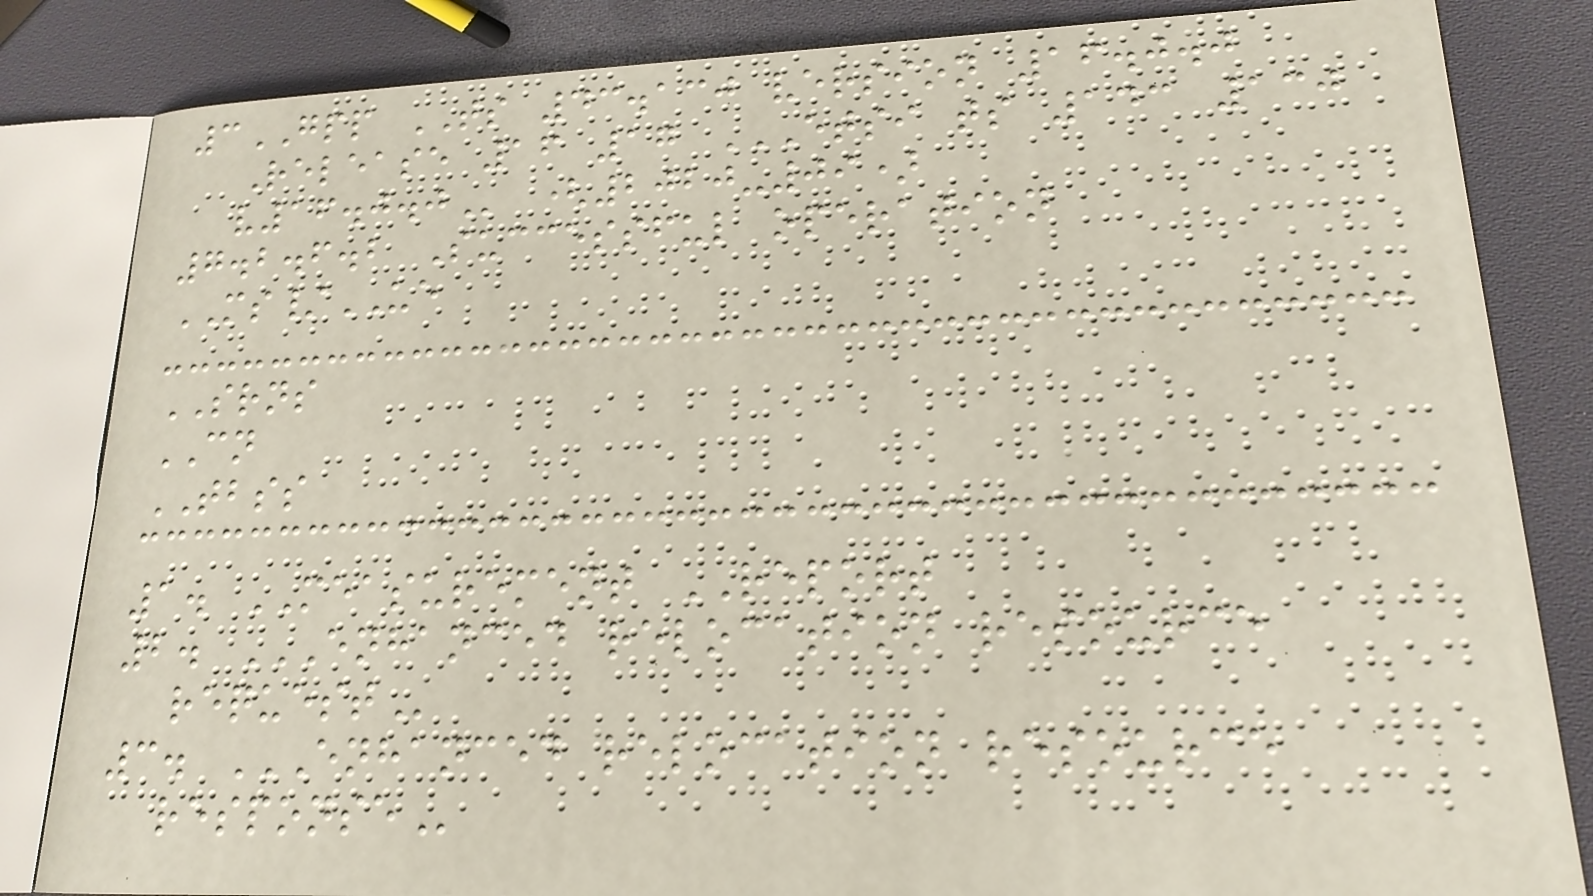3GPP TS 43.130 version 16.0.0
Release 16 17 ETSI TS 143 130
V16.0.0 (2020-09)
7.2.6.2 Successful operation
MS/UE
SRNS
CN
TBSS
1. MEASUREMENT REPORT
2. ENHANCED RELOCATION RESOURCE
REQUEST
3. ENHANCED RELOCATION RESOURCE
RESPONSE
